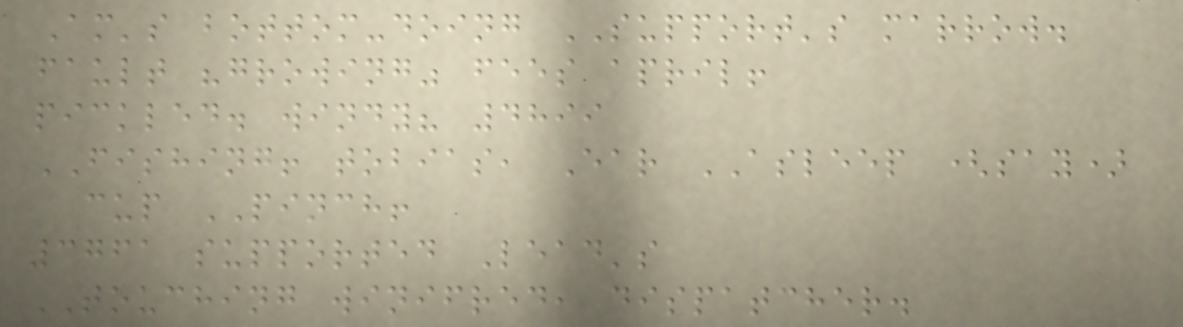Am's bottom-doing SUPPORT's marrow.
fault "growing" fees april!
pickled. windy? 4899
FISHING! tobias, Ear ASLEEP (say)
cup PINCH!
3761 supported Lead's
TOUCHING winifred, dispatcher.
